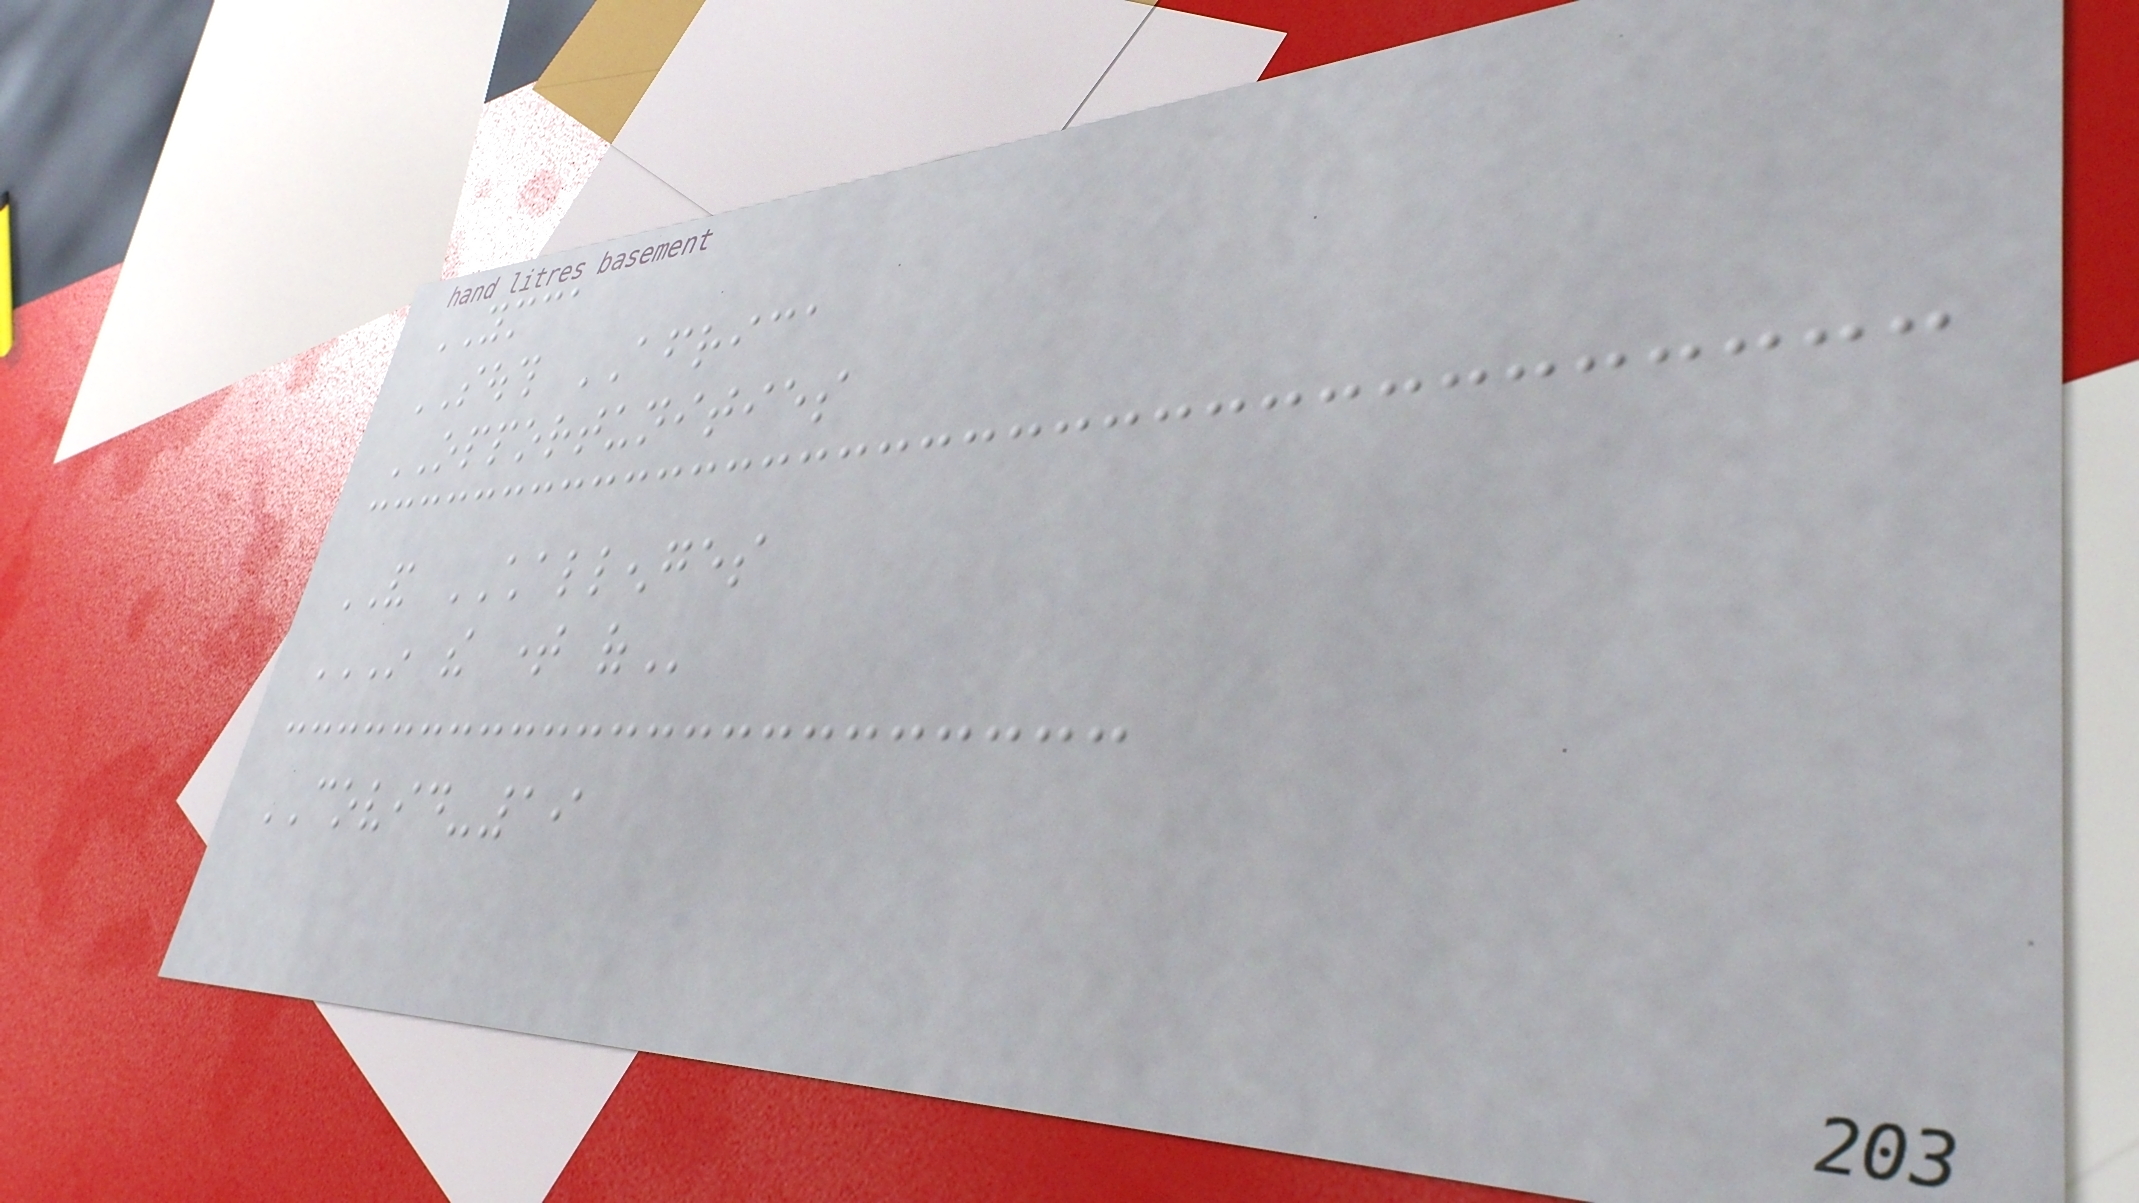YMCA
SOUTH AFRICA
OPPORTUNITIES
AND CHALLENGES
IN THE TIME OF
COVID-19
